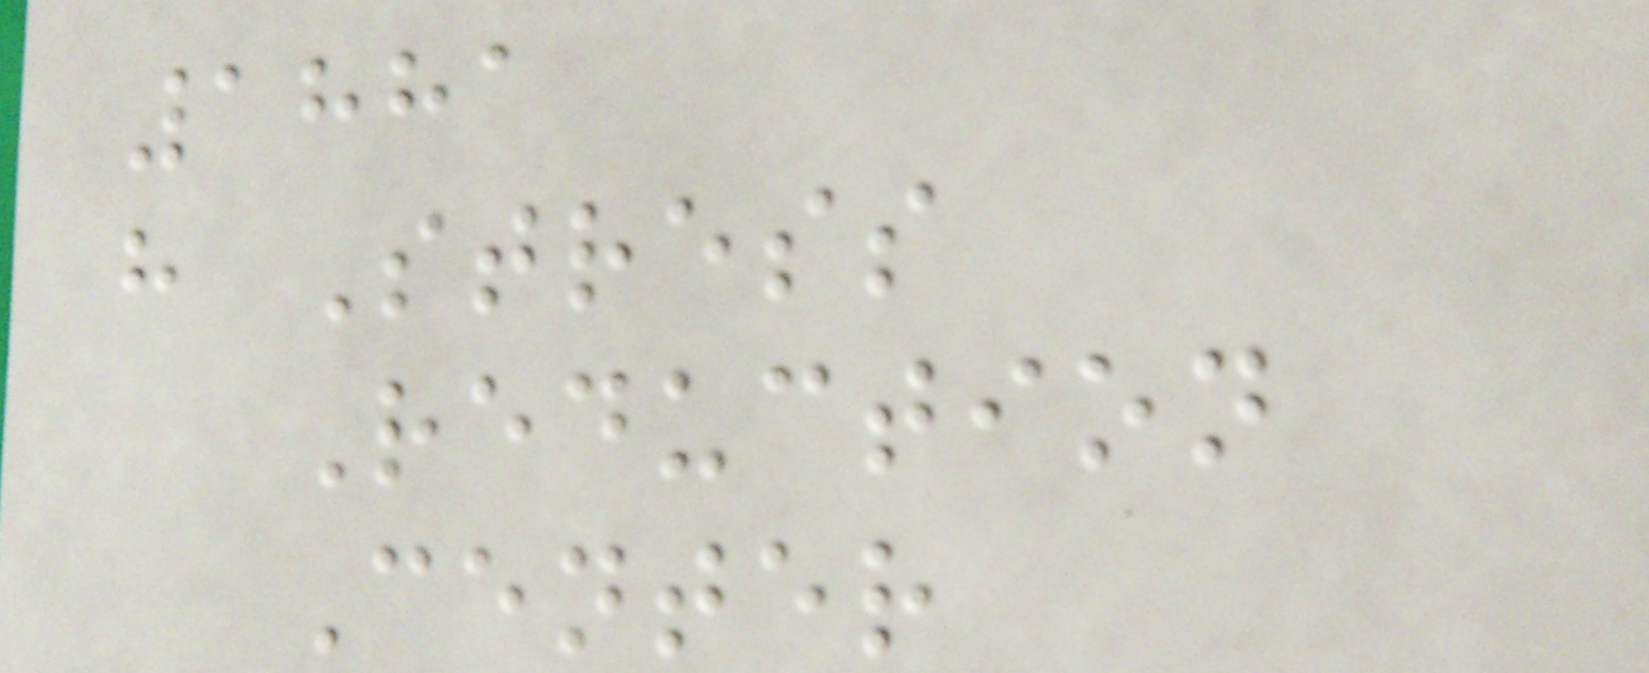1881
h Stress
Reduction
Center
